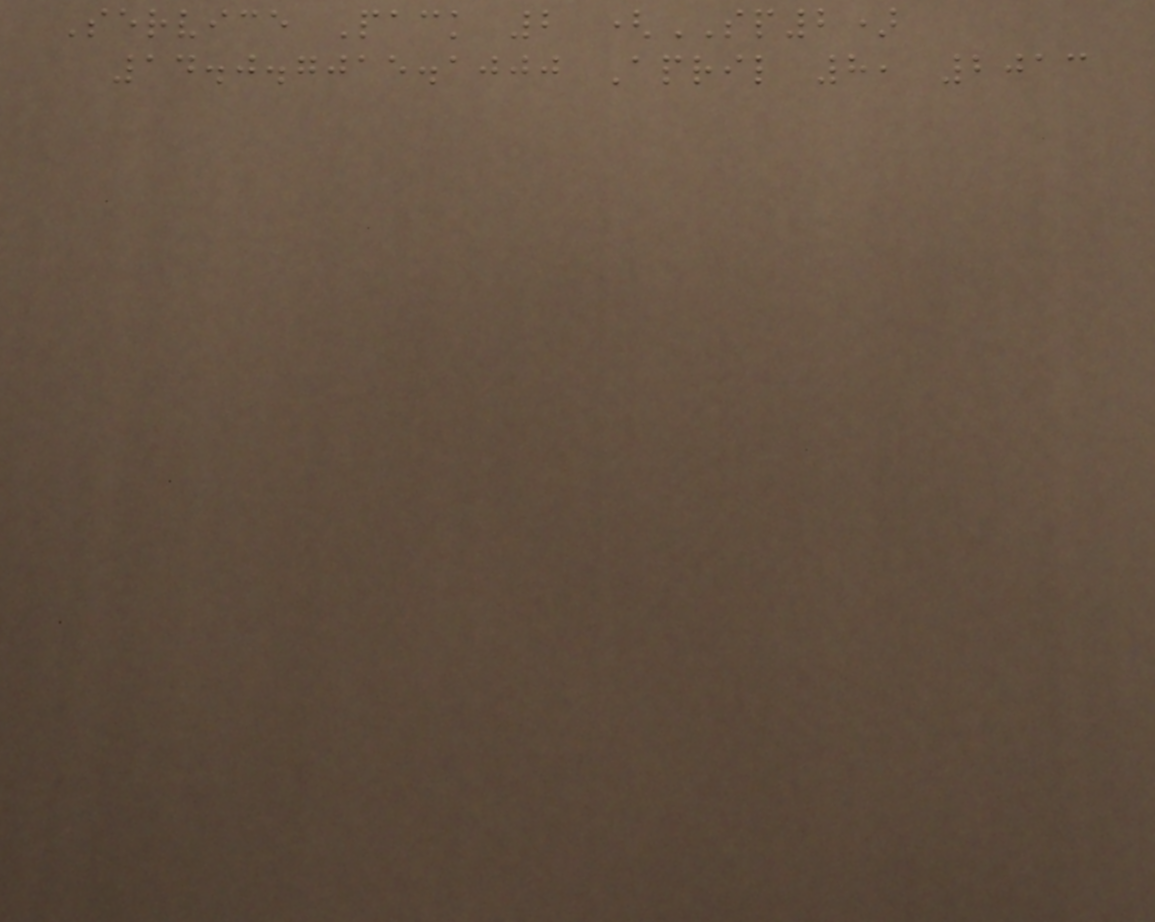Service Pack 2 (SP2)
14.0.7015.1000 April 8, 2013
